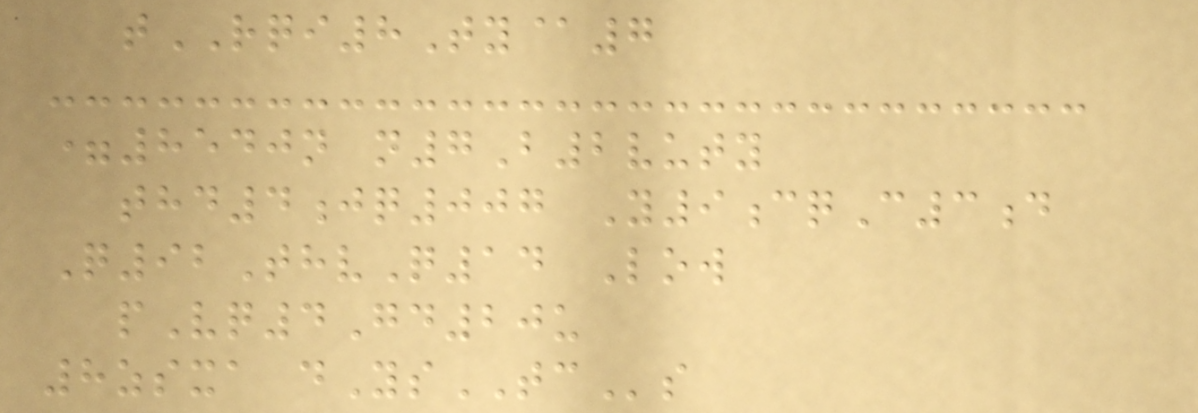tRQI8Ty@7
=8540n n7B2vuty
thd4jq007 Y9cqC3d
Q92ThvQ14 Low
pVq4Gd20u
8zsxa dYsTCs
